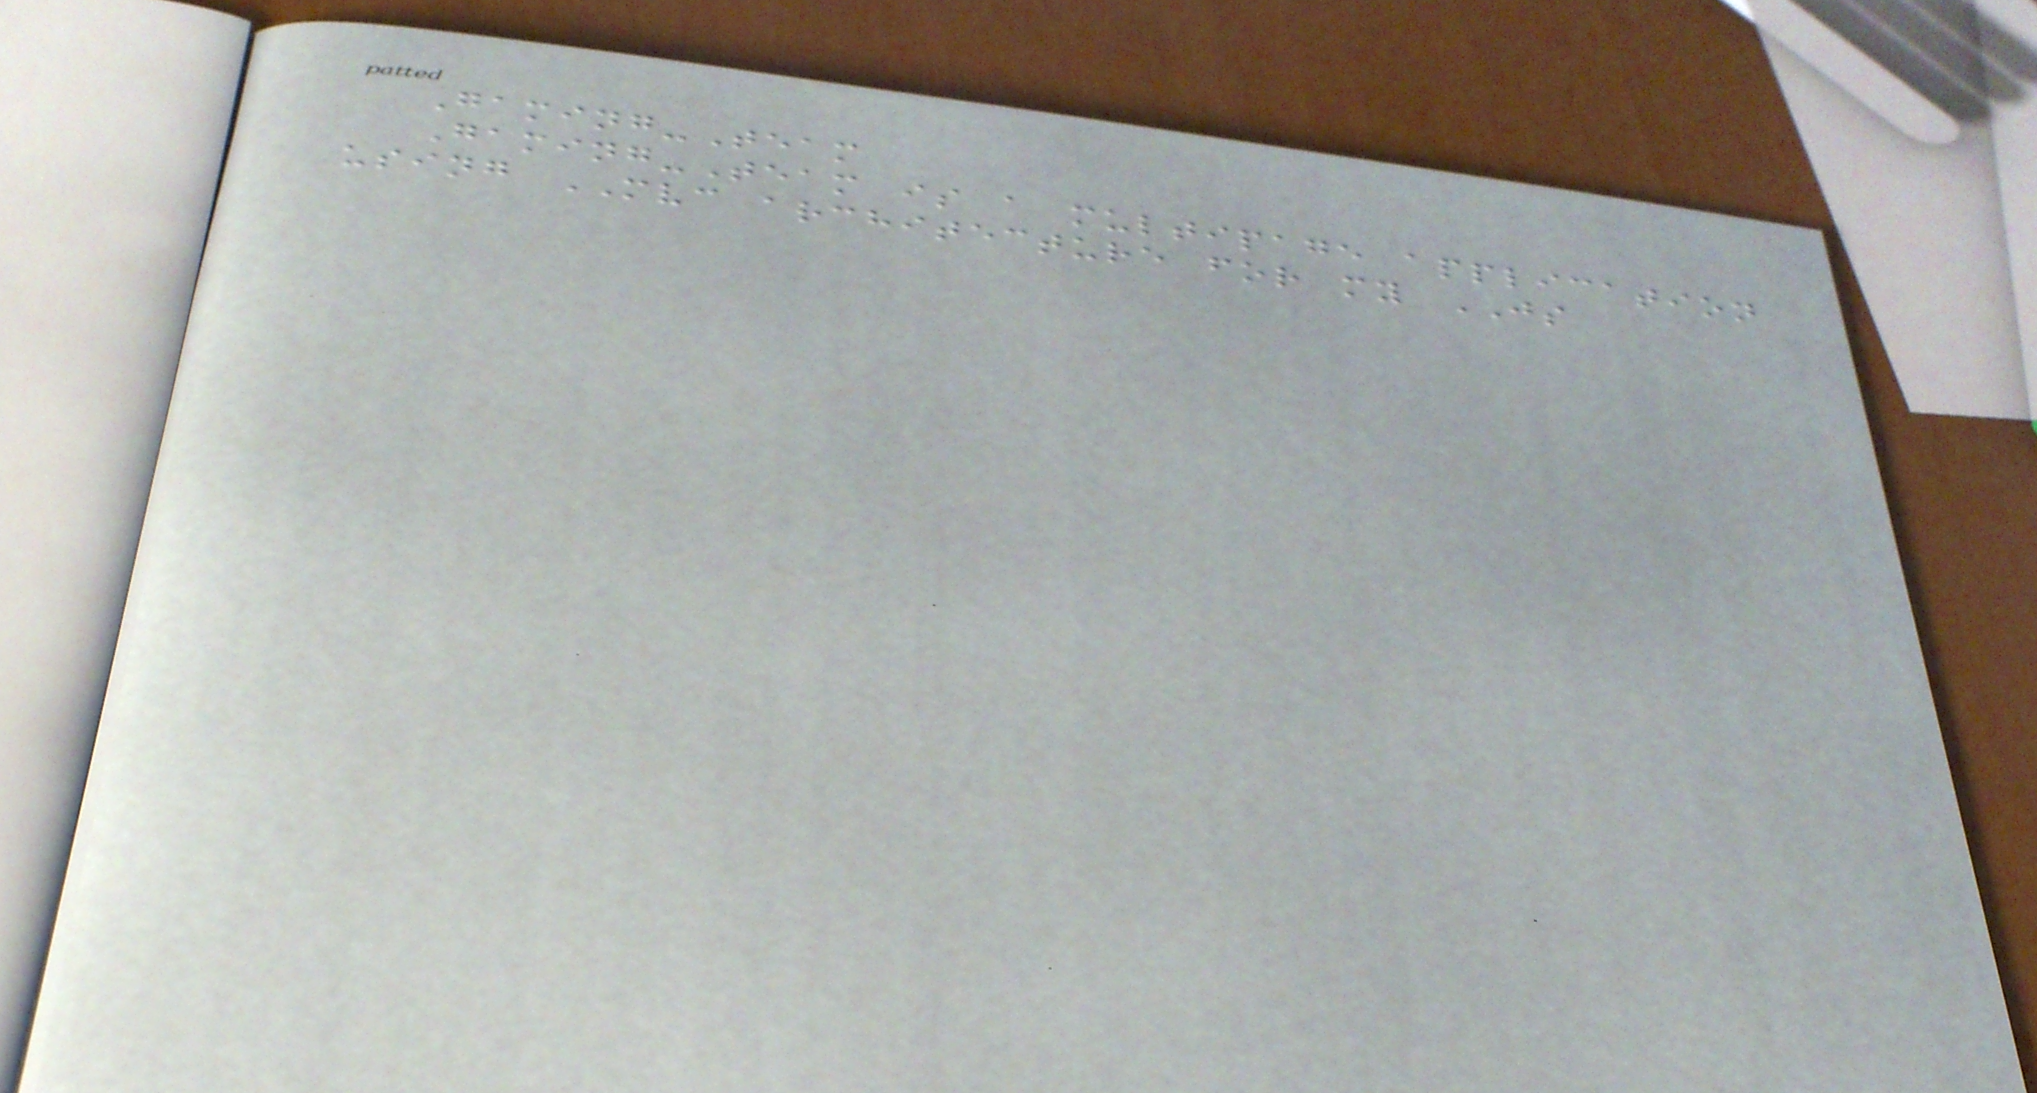Gaming-Team
Gaming-Team is a multipage application
using MVC architecture for my JS
